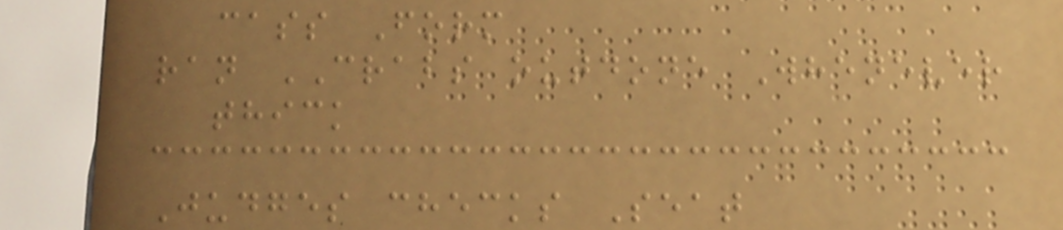cass Form
ran CRABS outdone Whenever
thick
Judges checks Seat
